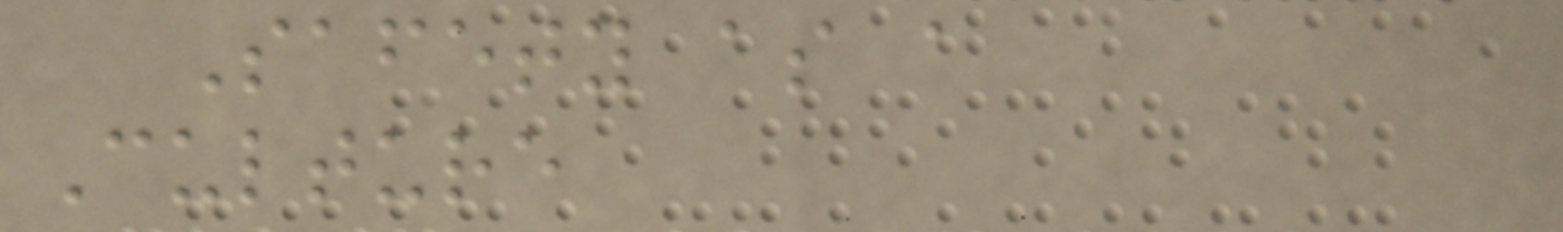Safety as a
Culture
